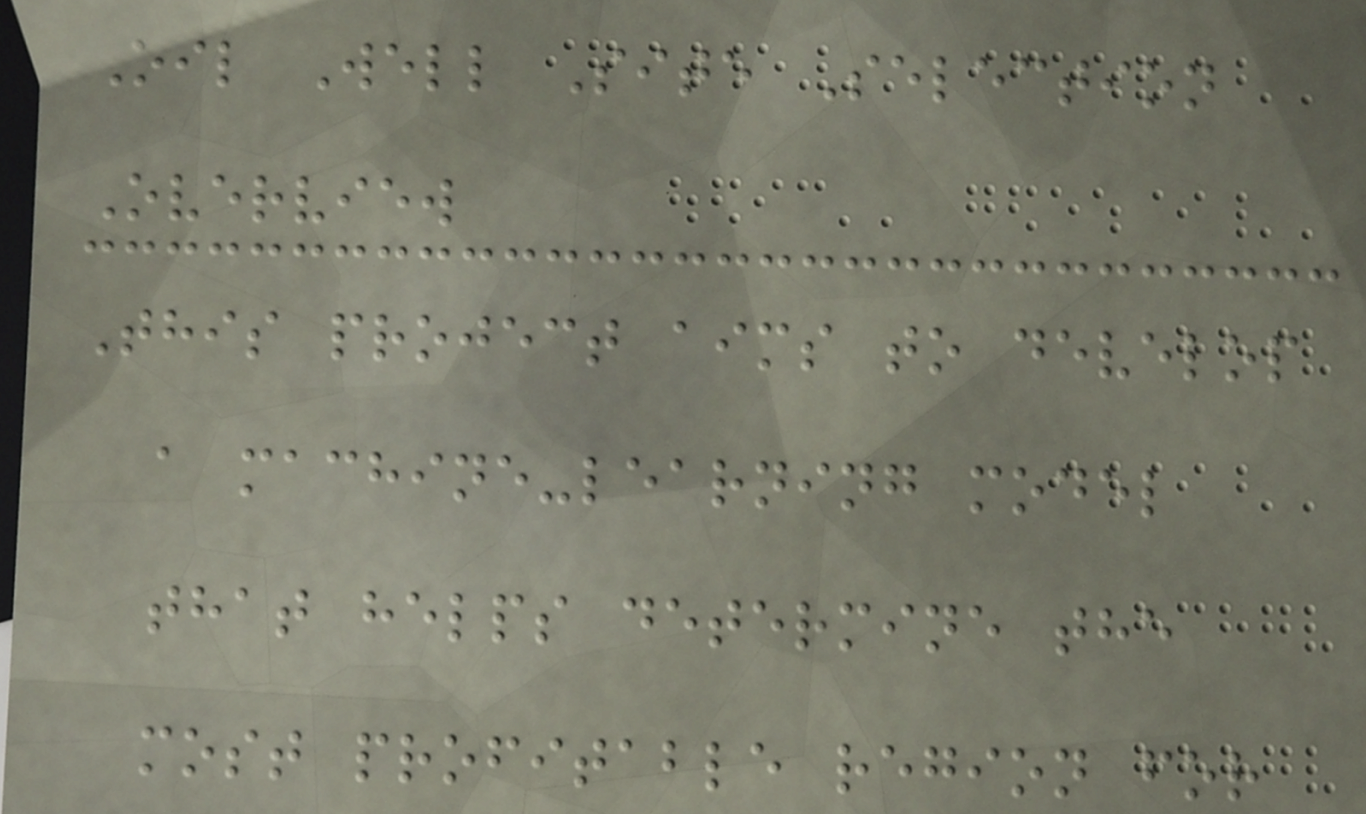Oil Well Site Selection
Overview
This project aims to develop
a machine-learning model
that helps determine the
most profitable region for
